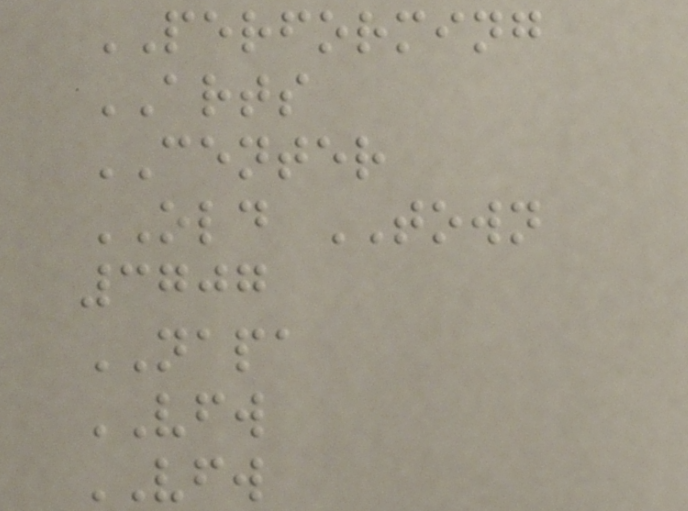PERFORMING
ARTS
CENTER
OLD TOWN
3707
NAPA
VFW
VFW
